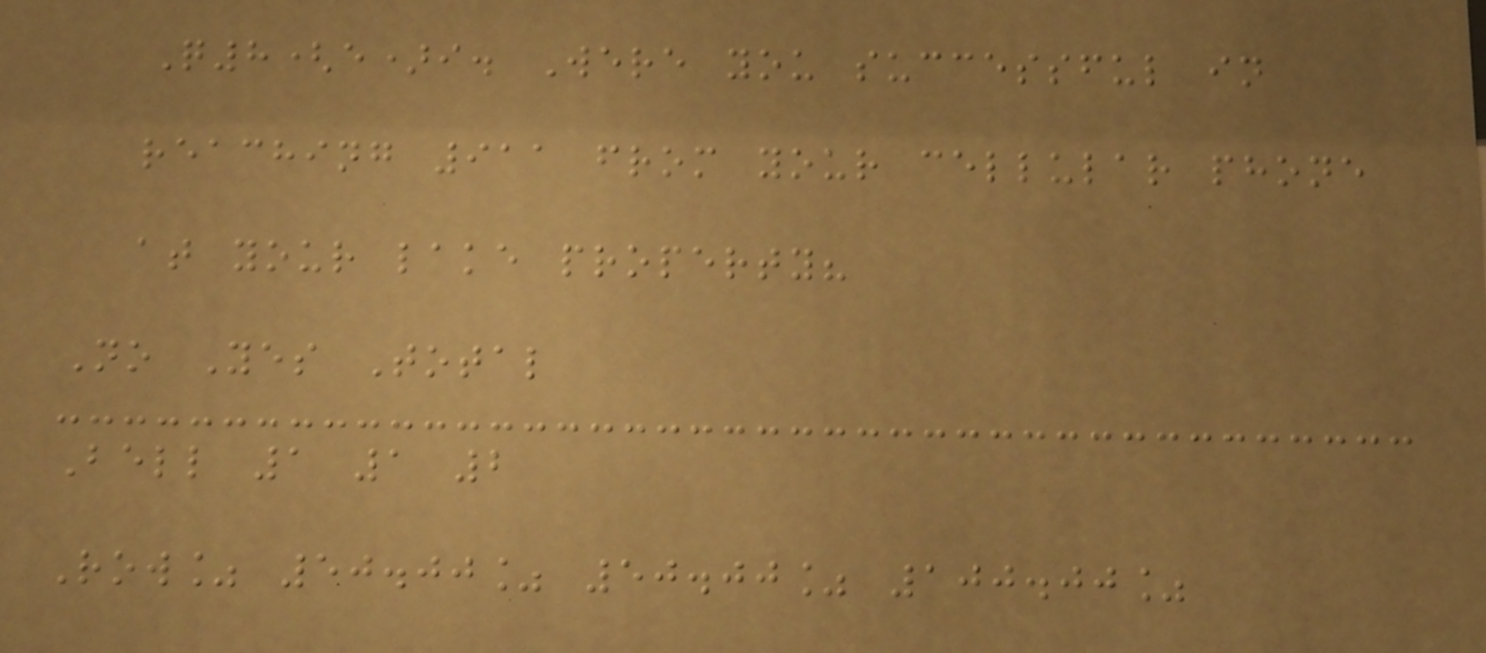Q8(e)i. Were you successful in
reaching 911 from your cellular phone
at your lake property?
No Yes Total
Bell 1 1 2
Row% 50.00% 50.00% 100.00%
